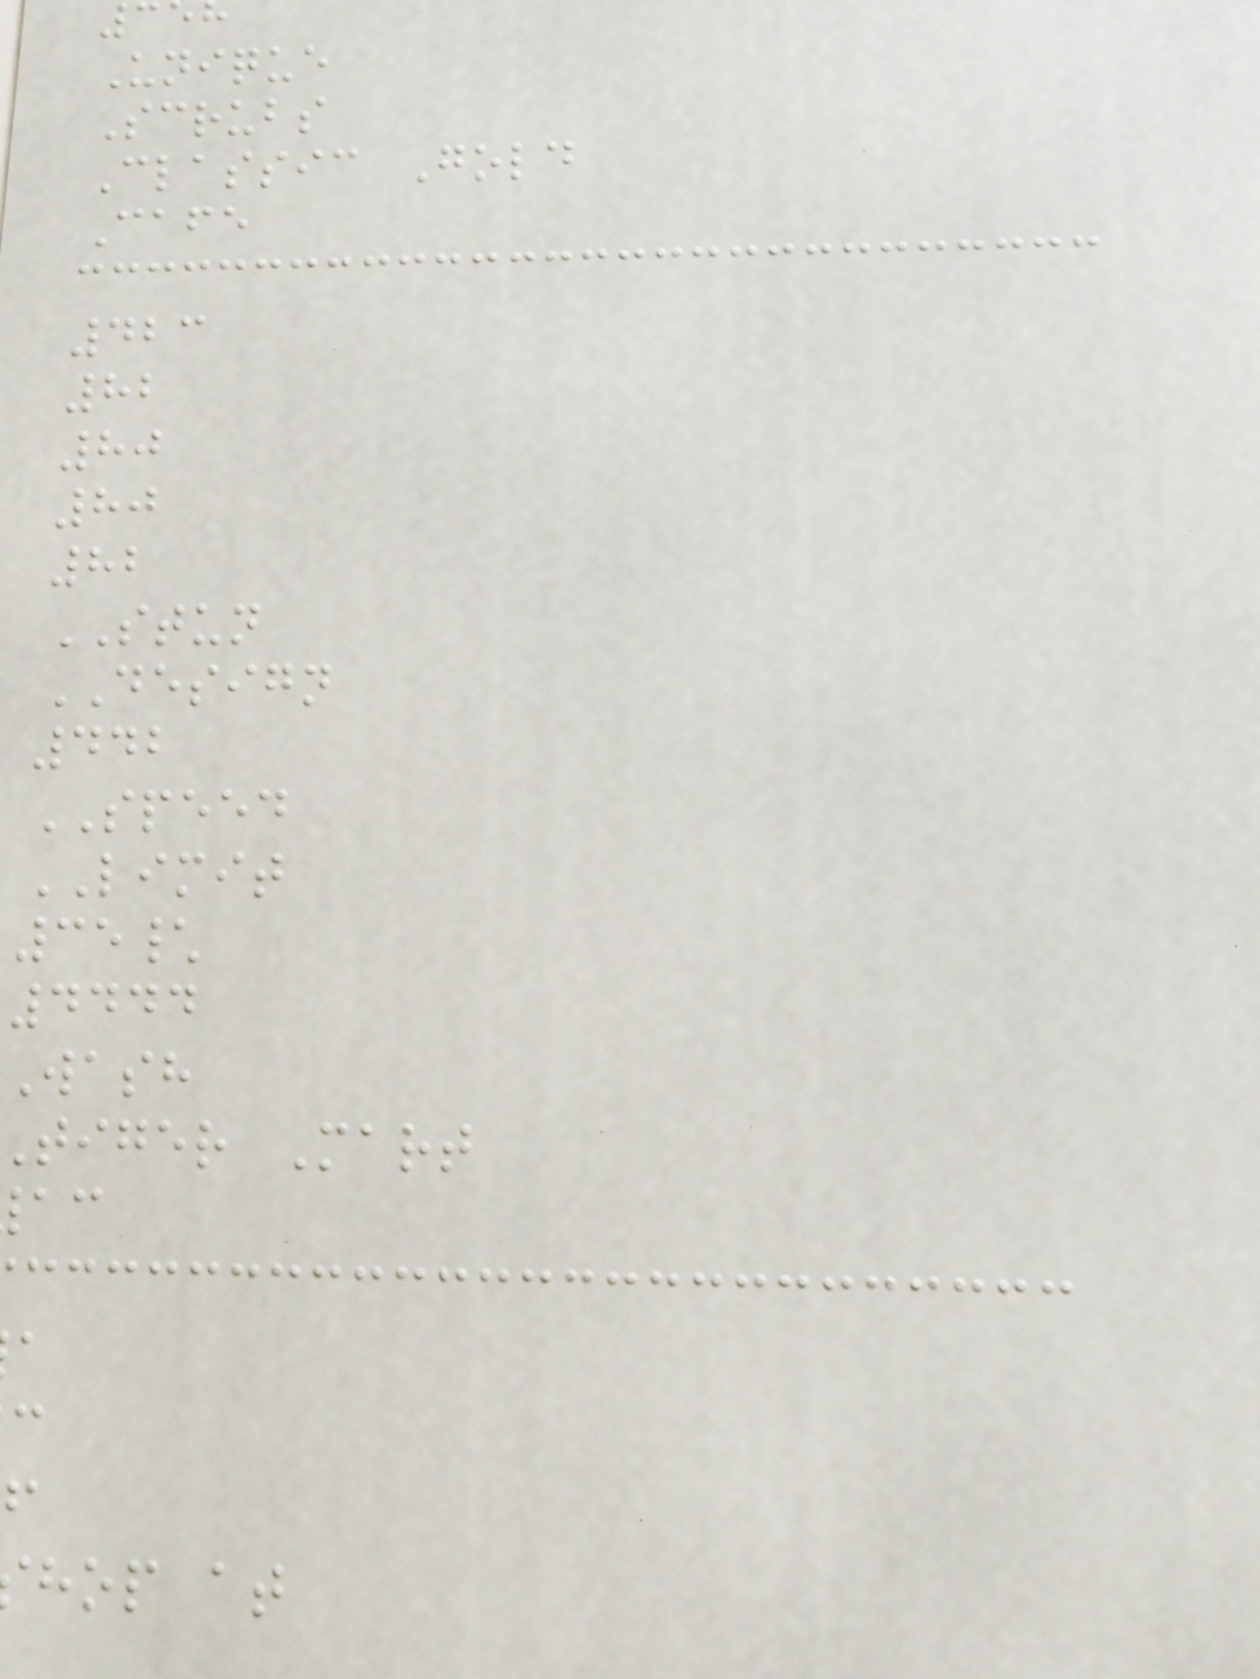Unique
Scrubs
Classic Gold
Cafe
423
82
80
80
82
STUN
DESIGN
442
SPEED
LIMIT
35\
4444
Wash
tiger Mart
hop at
